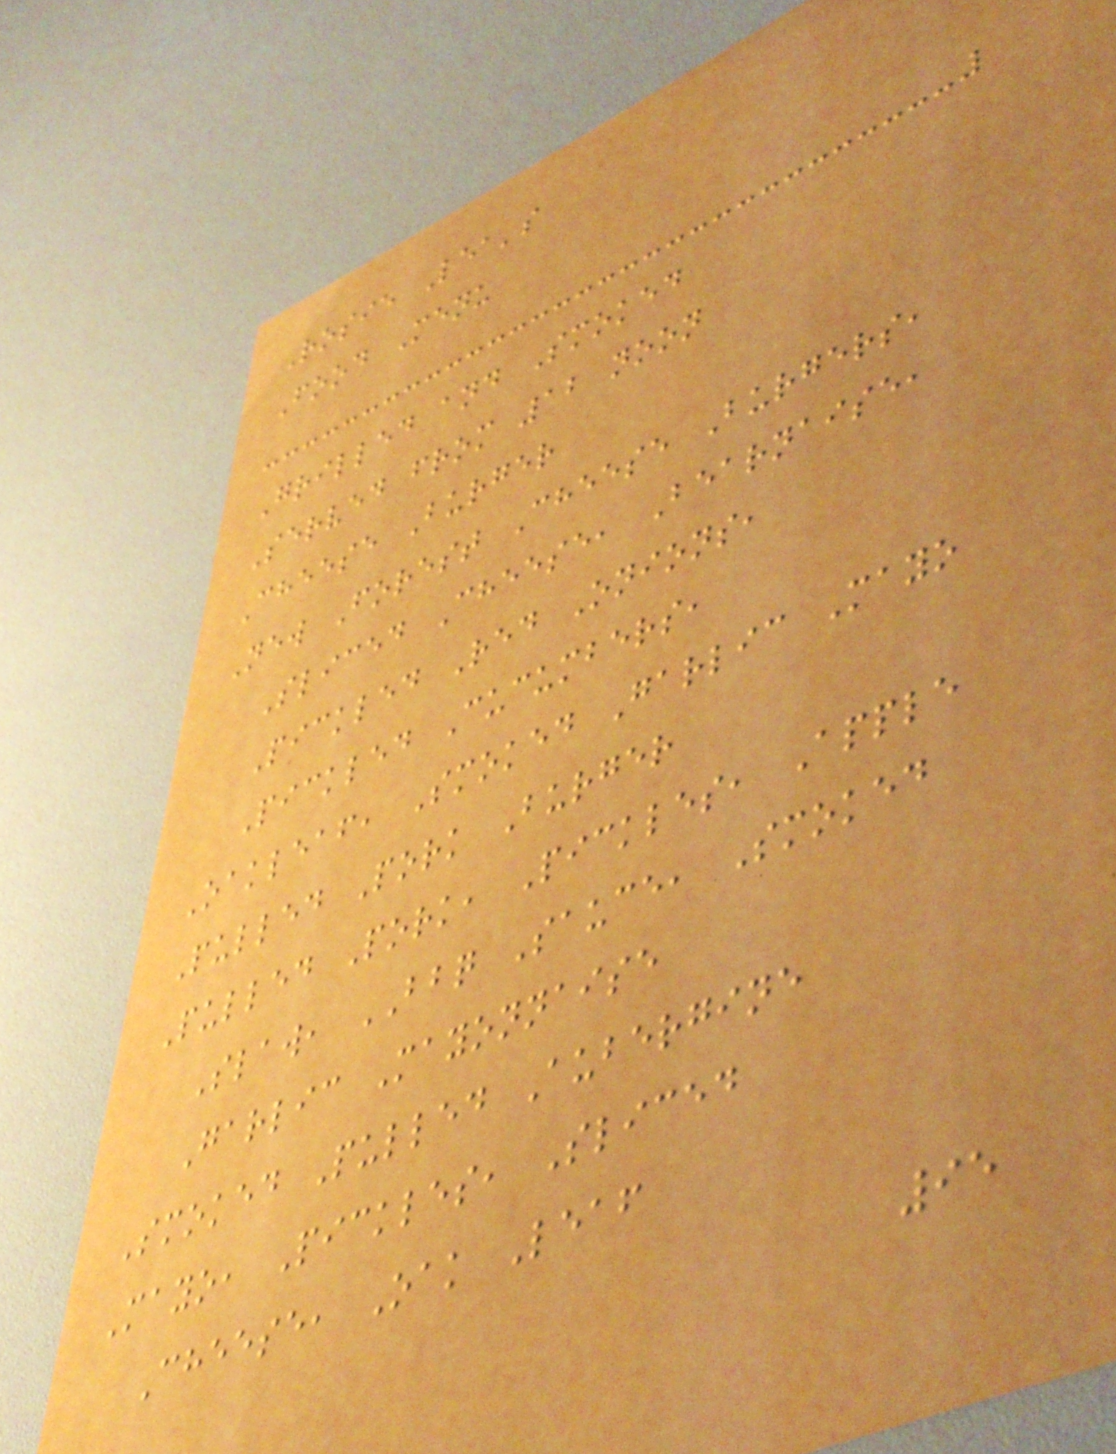Rosie Lea's
Food Menu
Grilled and Smoked
Served from 12 noon
Cheese Burger
New Forest Cheese Burgers,
Sliced Cheese, Bearnaise,
Pickled Red Onions,
Pickled Cucumbers,
Oakleaf, Smoked Garlic Mayo
Pulled Pork Burger
Pulled Pork, Pickles, Apple
Slaw, BBQ Sauce, Smoked
Garlic Mayonnaise
Smoked Pulled Aubergine
Mayo, Pickles, Sliced
Cheese, Oak Leaf
95
